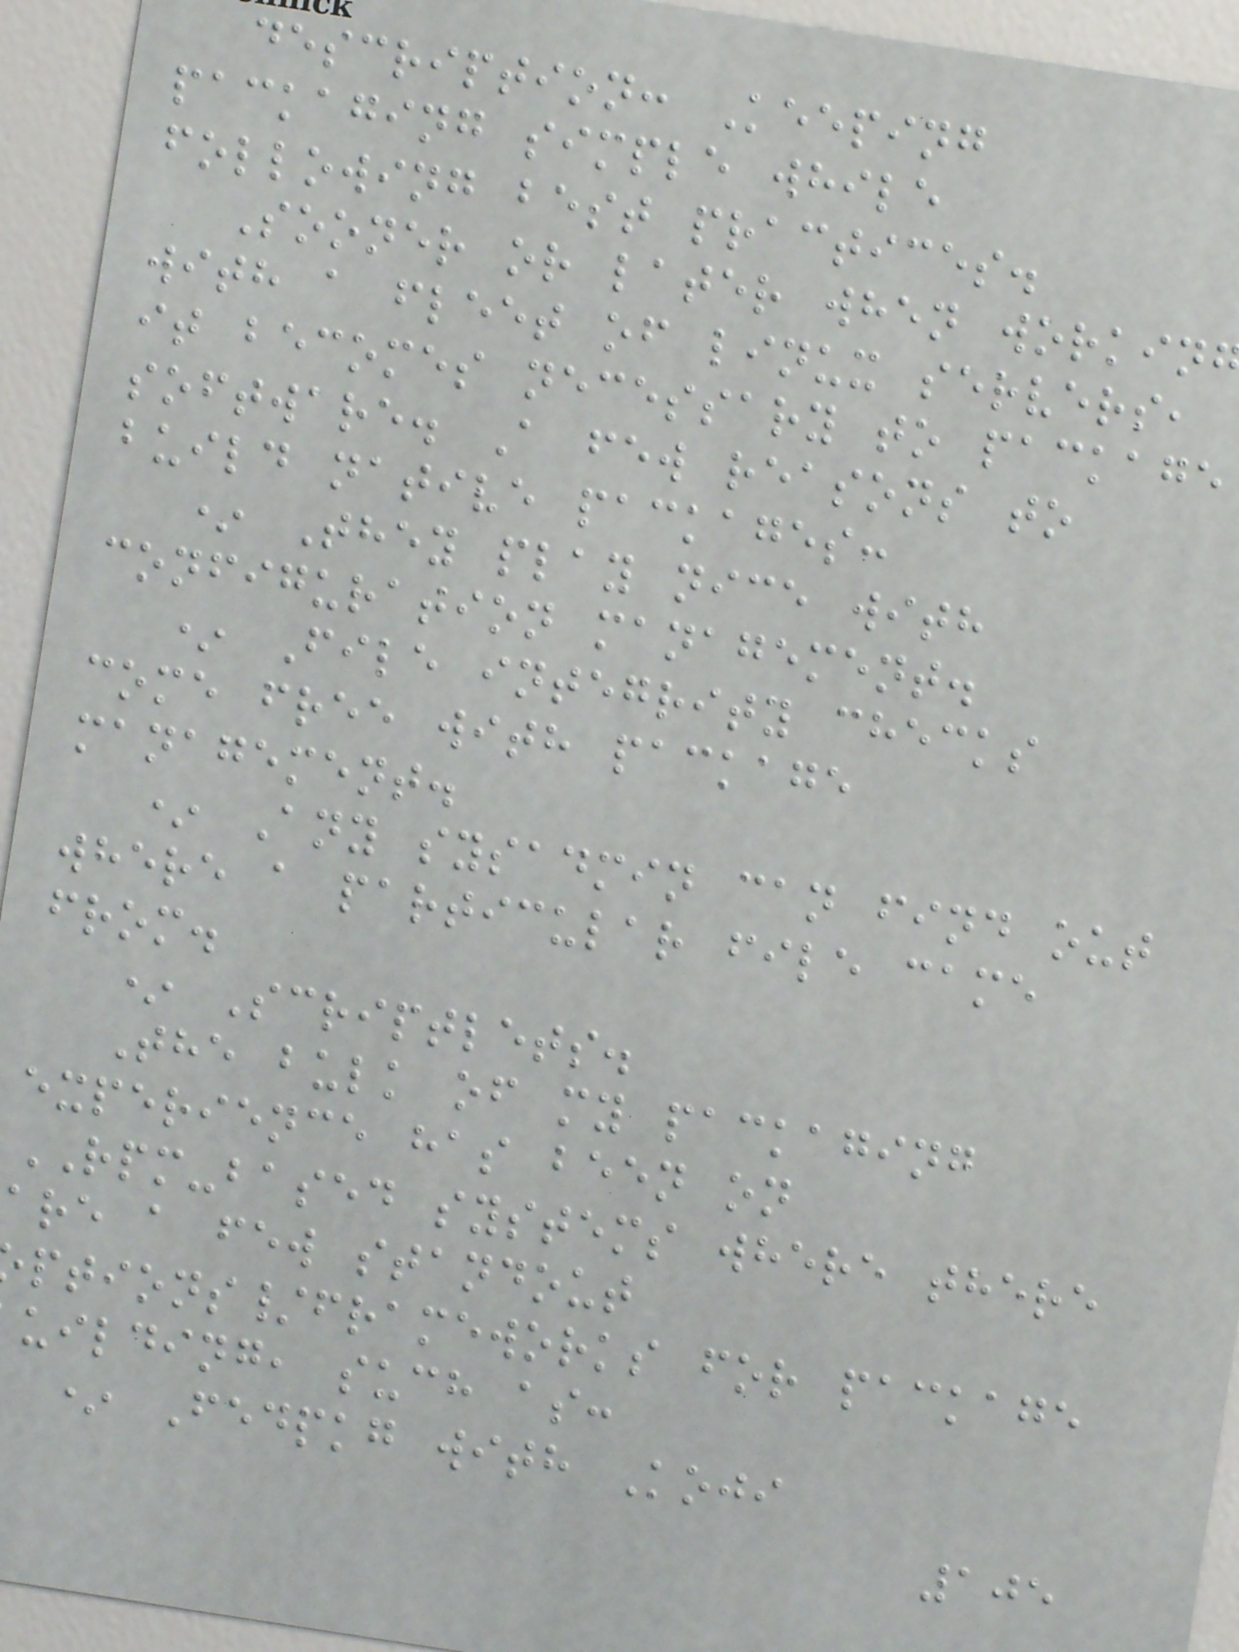description: Keeping
packaging simple while
following best practices.
Sooner or later when workin
with a fleet of linux servers,
it becomes necessary to package
software. A few reasons to
build native packages:
* They play nice with
configuration management.
* File integrity checks
come free with package
management.
* Any sysadmin can find out
where a particular file came
from.
* Scriptlets.
The bulk of my packaging
experience has been on
RPM-based systems where there
are a few standout
ptions/frameworks for package
uilding, such as:
* Fedpkg with Koji
105
